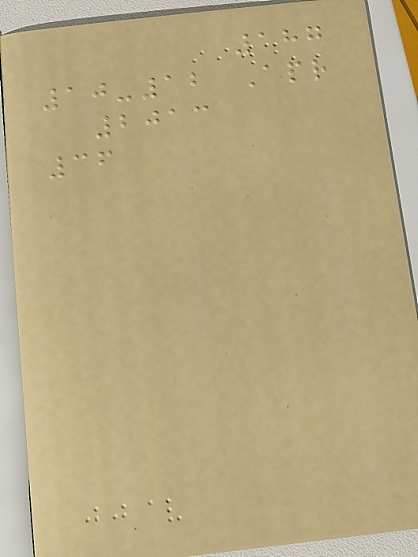187
10-12 Apr
2013
36
